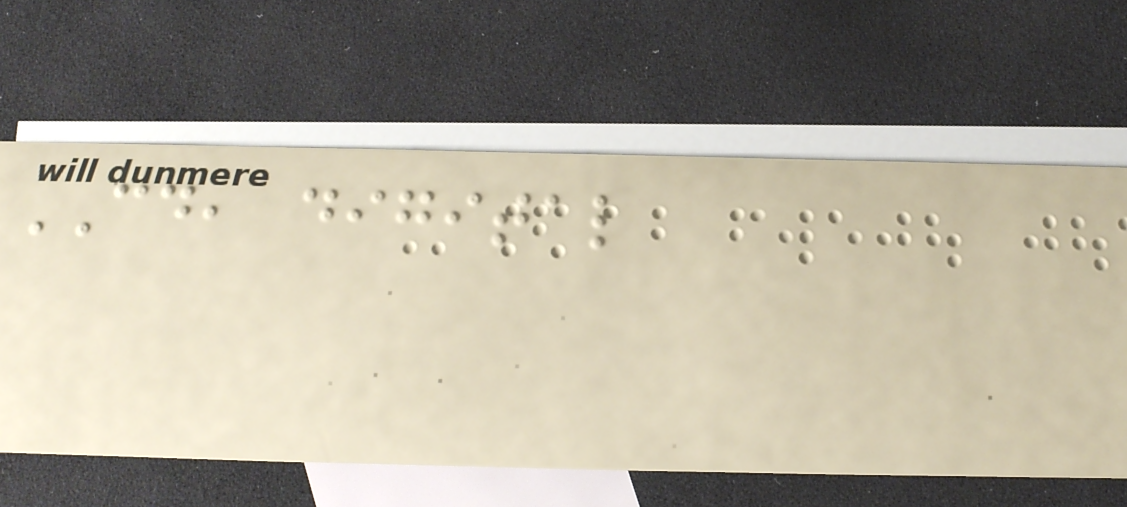CD, digital
